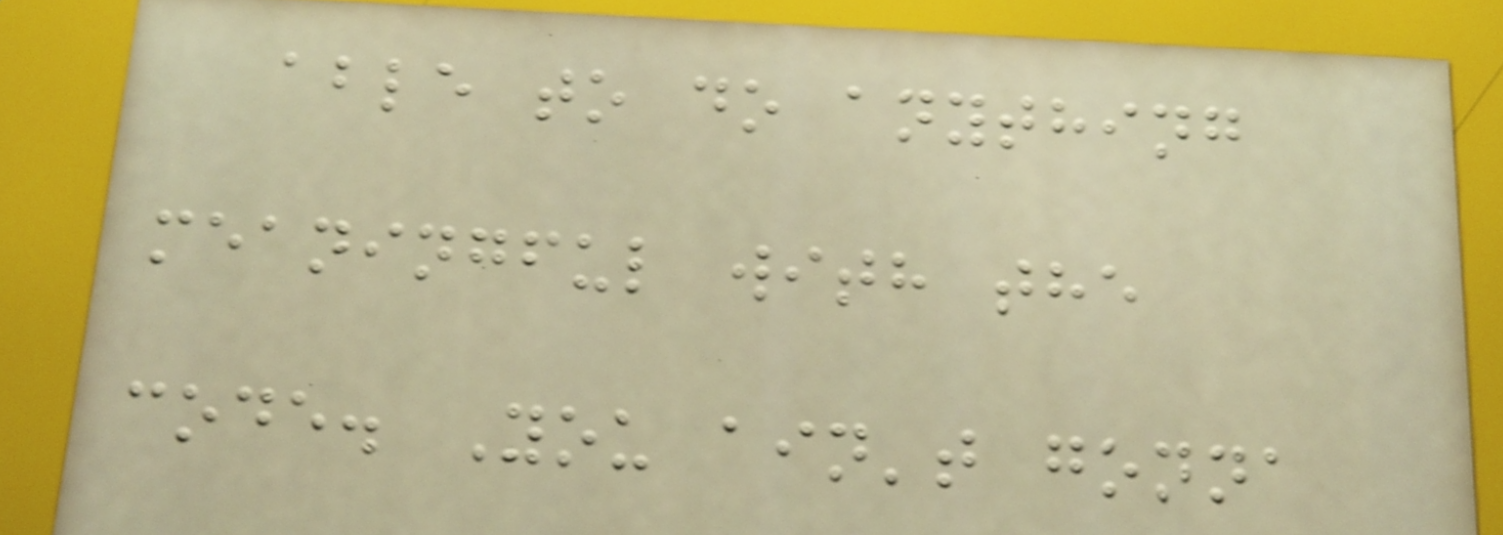able to do anything
meaningful with the
code. You ain't gonna
